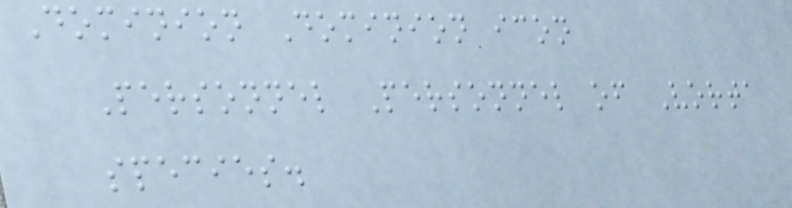Dominion Dominion icon
Personnel Personnel of Vorta
species.
